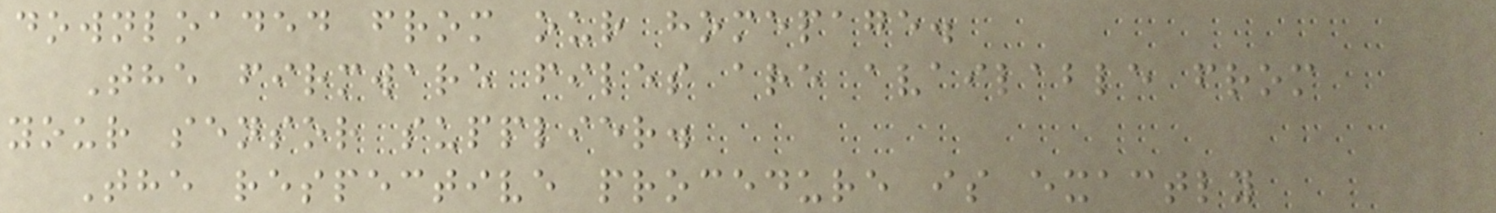downloaded from our homepage.
The firmware files are available from
your sensor supplier.
The respective procedure is exactly
